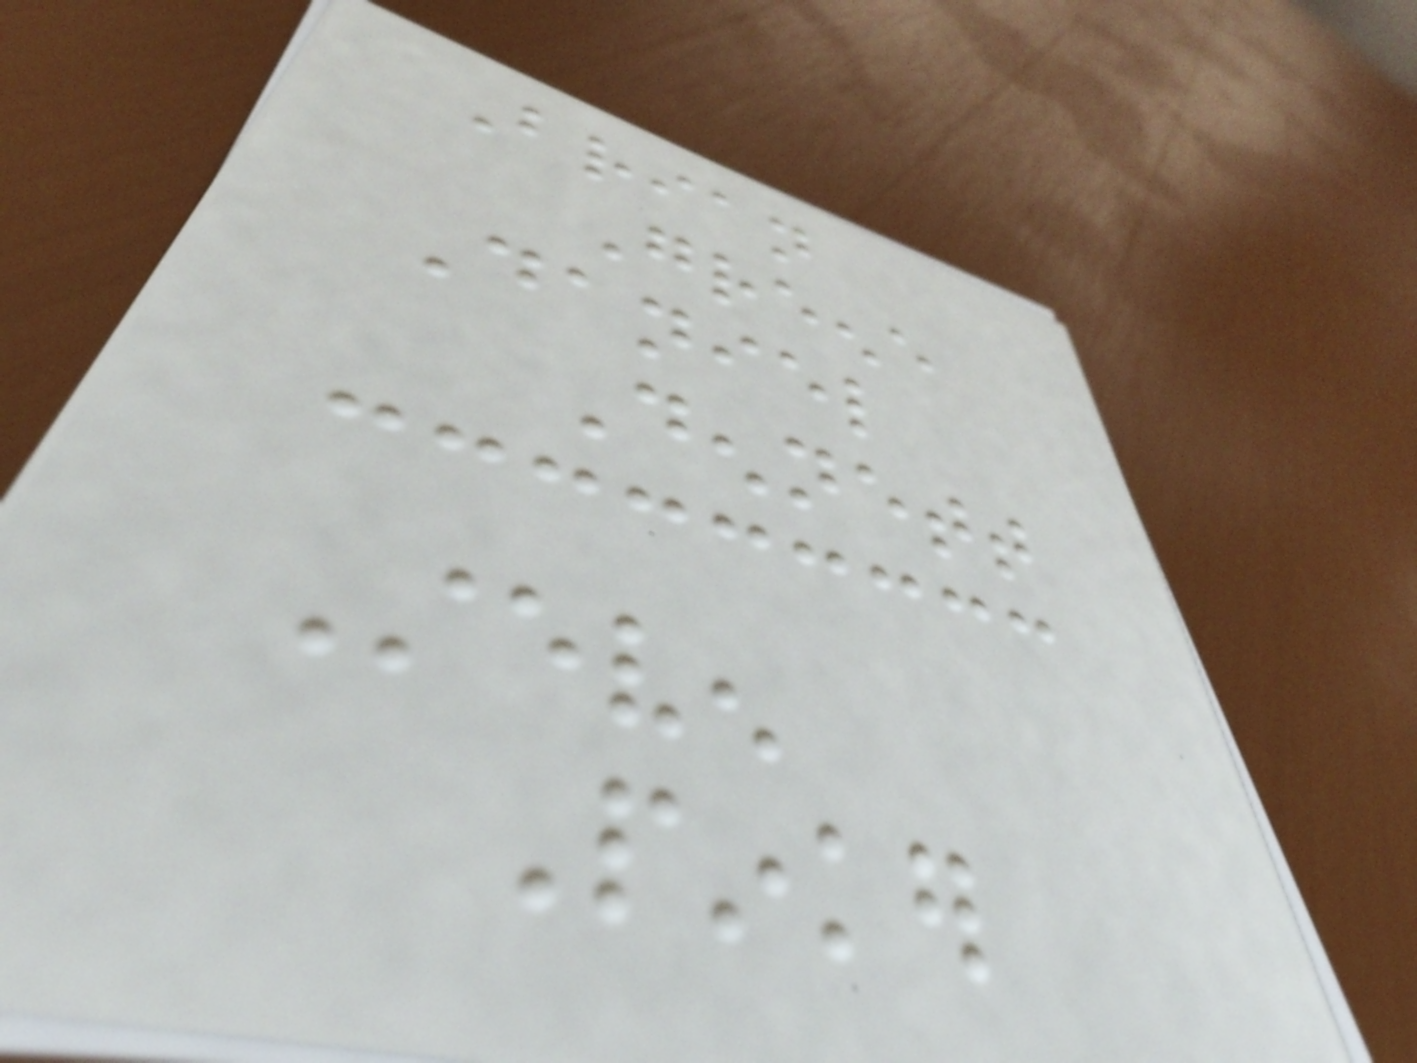Brian
Greene
Daniel
Dennett
Steven
Pinker
